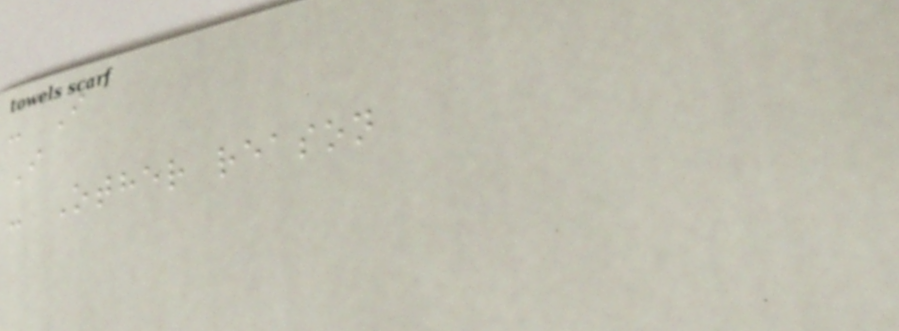- I
I
- Other reason
